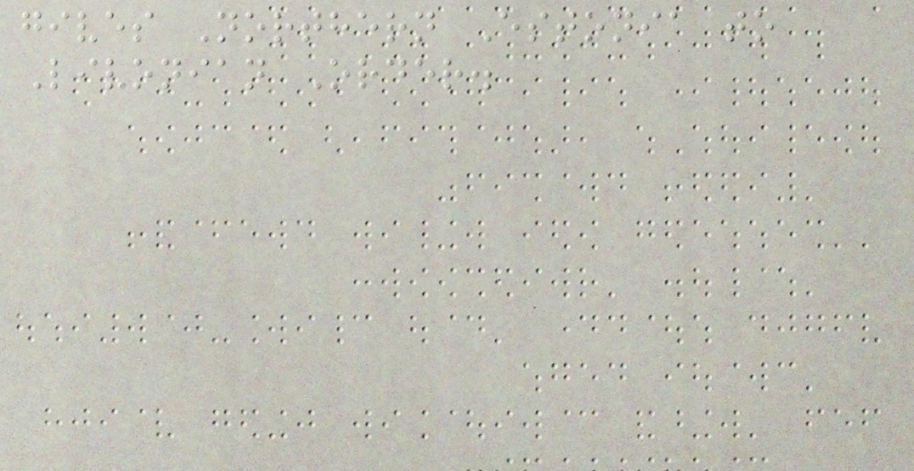gives Northern Estonia to
Livonian Order.
